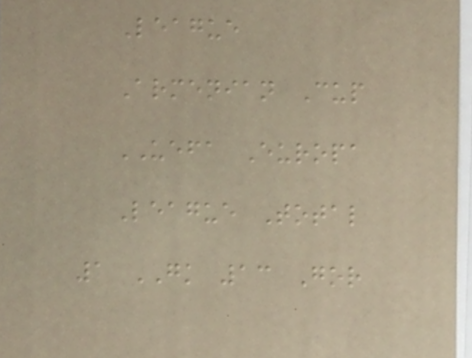League
Armenian Cup
UEFA Europa
League Total
1 GK 13 Gor
